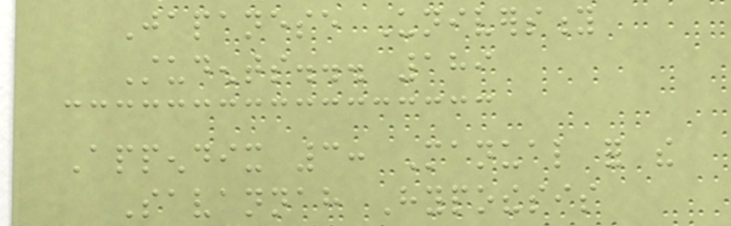Japanese University
Students... 189
Appendix 3: Manual for the
Savannah Hypothesis
